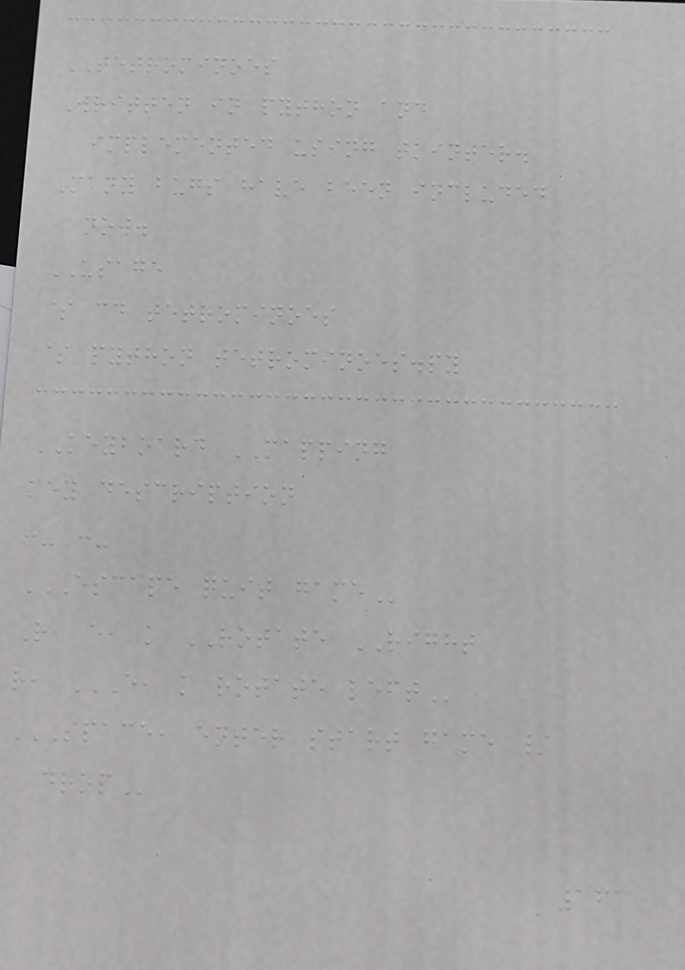TETROMINOES
Written in python and
implemented using tkinter.
Many bugs have been included
now.
USAGE
$ cd tetrominoes
$ python tetrominoes.py
KEYBOARD MAPPING
key description
:- :-
ESCAPE QUIT GAME
R, e, k ROTATE RIGHT
r, E, K ROTATE LEFT
SPACE, ENTER START GAME /
DROP
161
